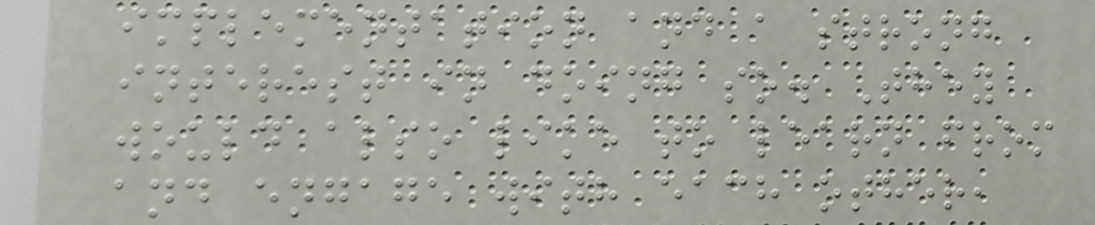implementation and a strong
interest in doing so. They
would also like to learn from
and engage with each other,
